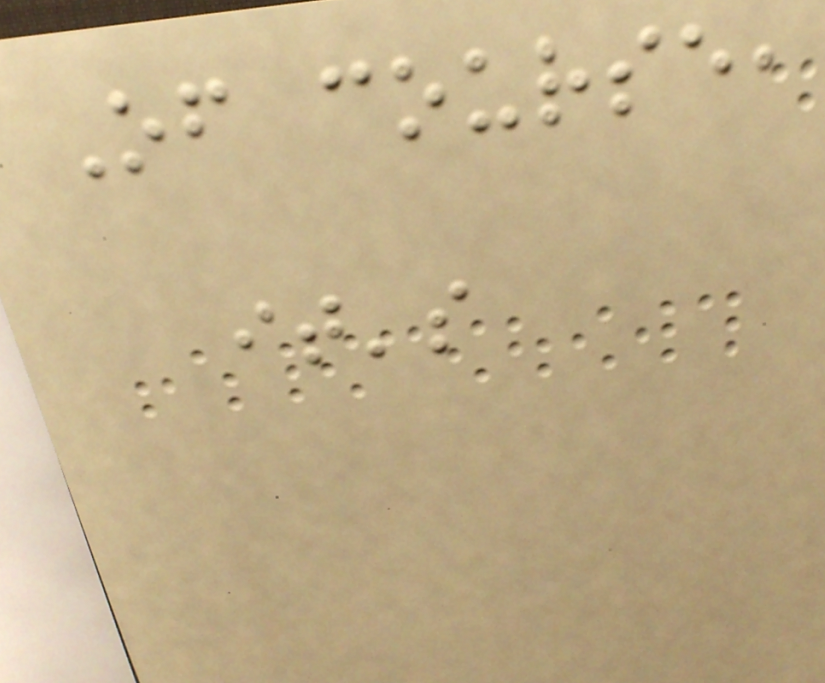Of course,
it's
